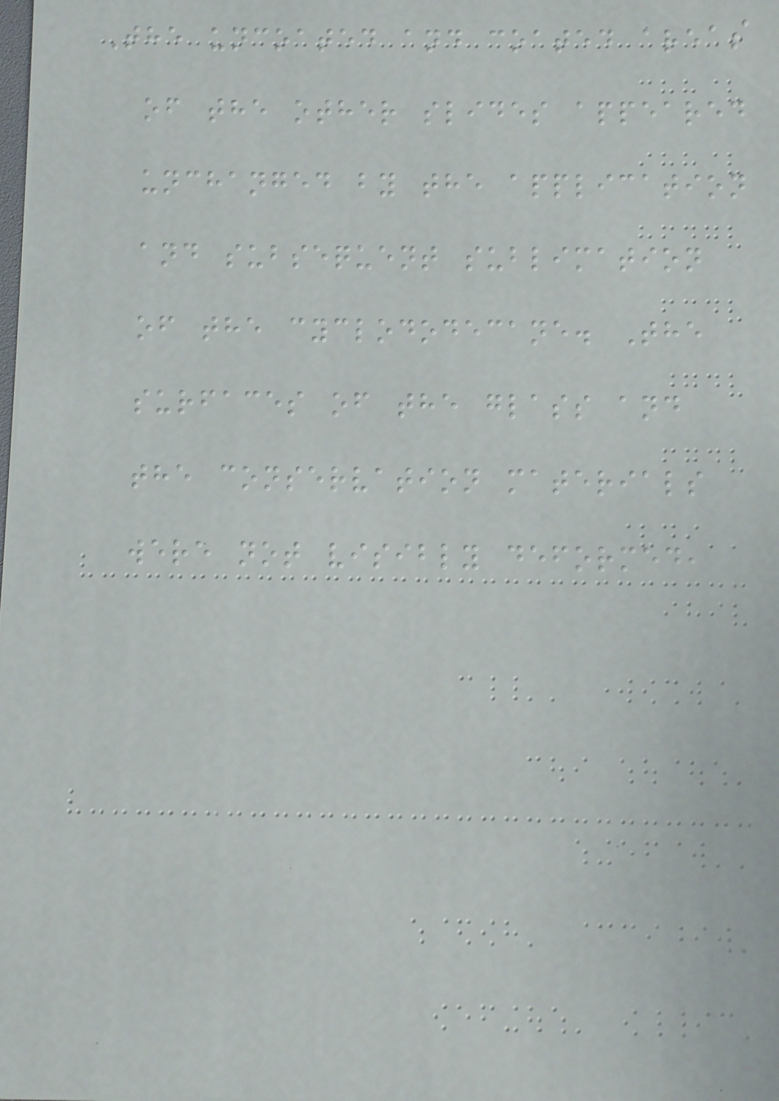The uncoated and coated areas
of the other slides appeared
unchanged by the application
and subsequent sublimation
of the cyclododecane. The
surfaces of the glass and
the conservation materials
were not visibly deformed,
